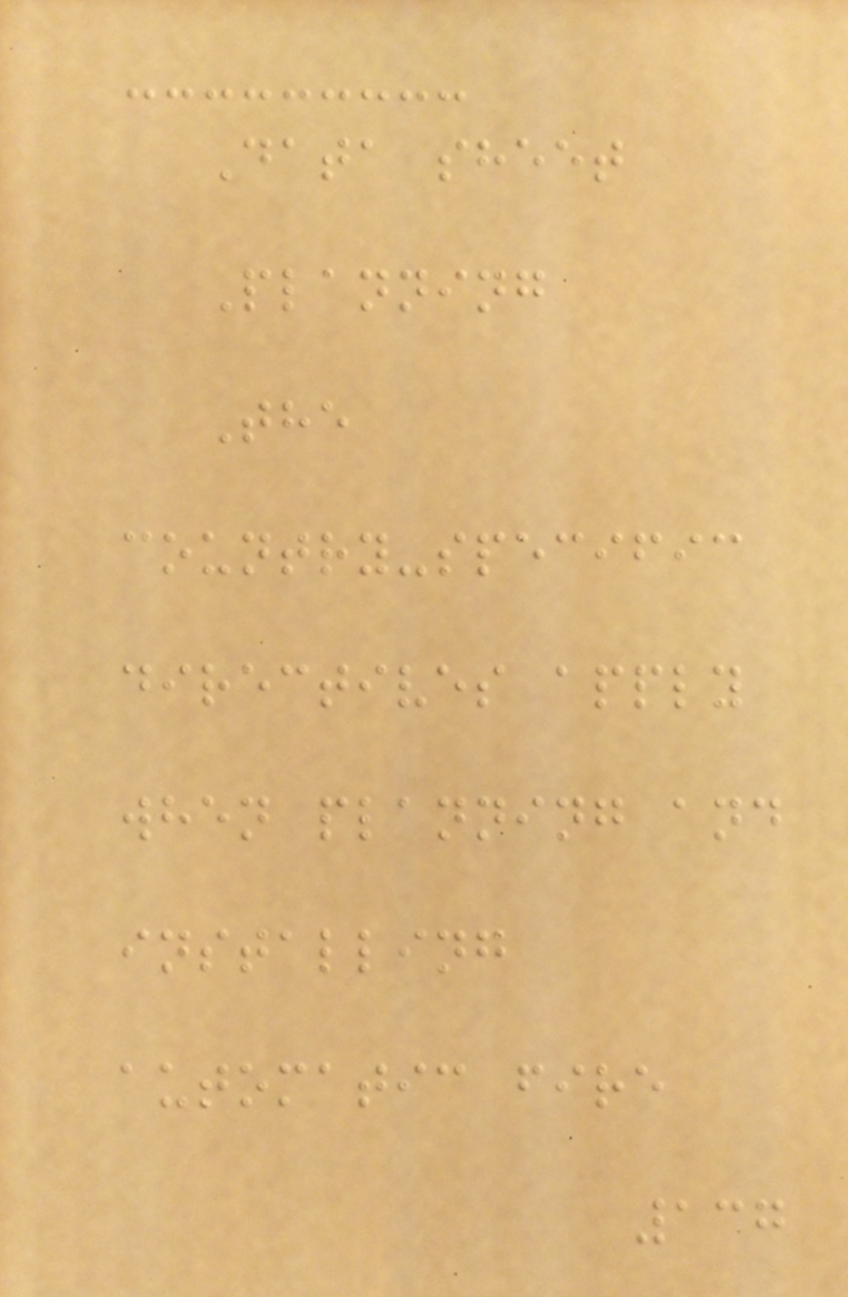Data sheet
Planning
The
country-specific
directives apply
when planning and
installing
automatic fire
137
